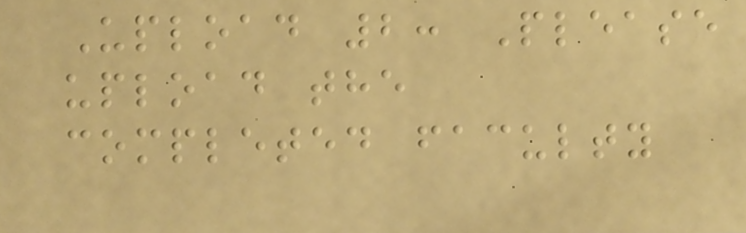Upload 2: Please
upload the
completed faculty
